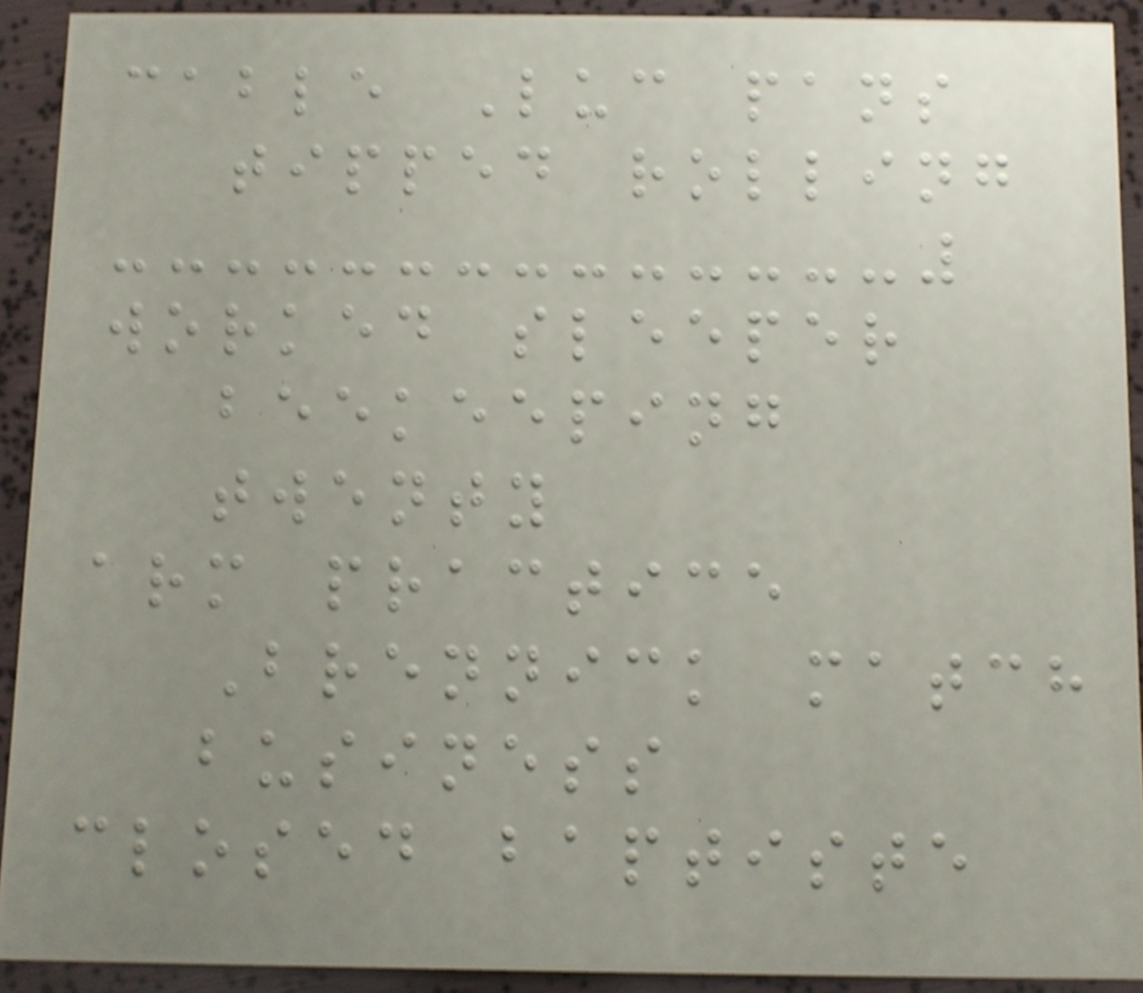cable Luc pans
tipped rolling
worked sleeper
beekeeping
twenty
arm practice
Brennick match
business
closed baptiste
